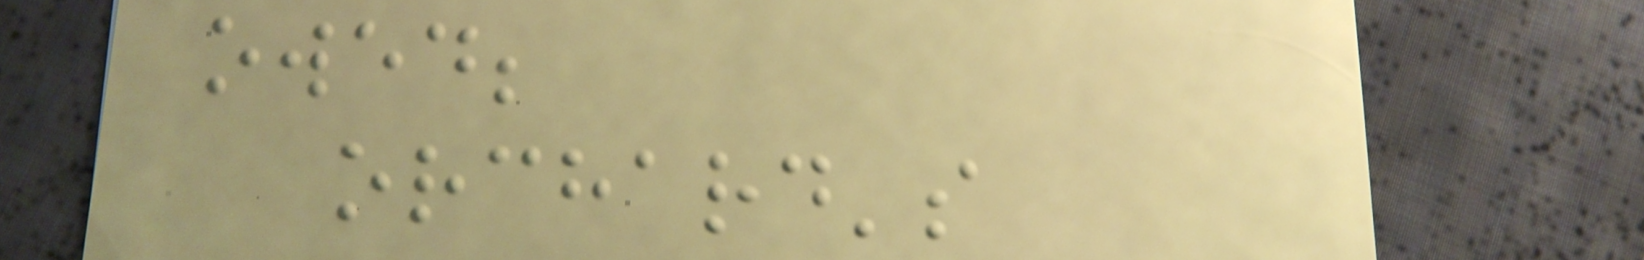owed;
orchard's
